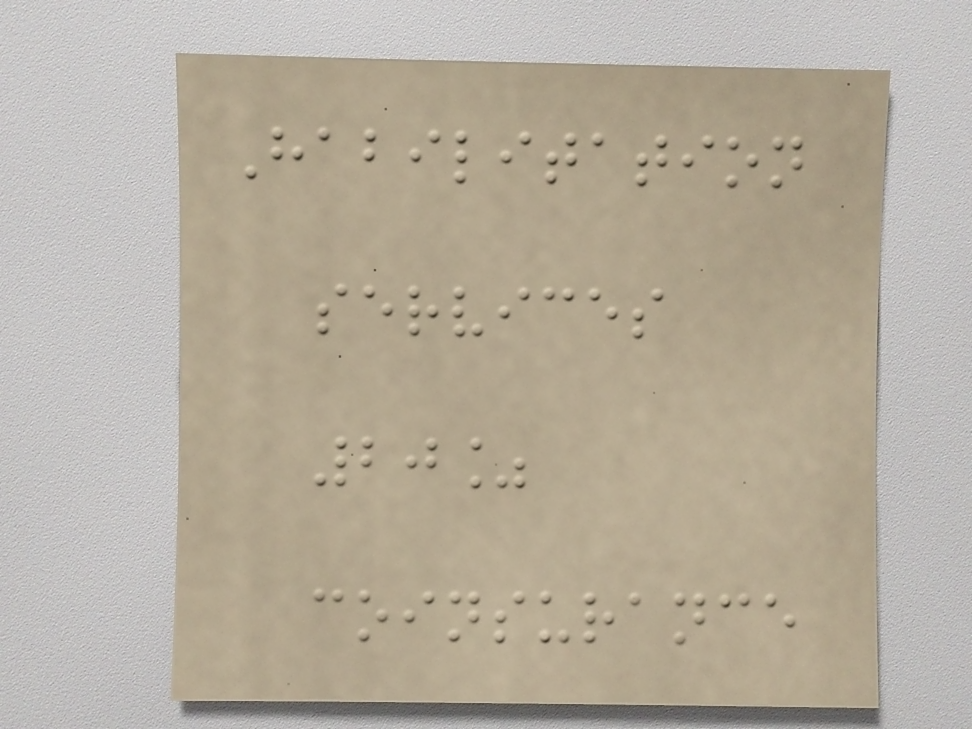Habilitation
services
20%
coinsurance
